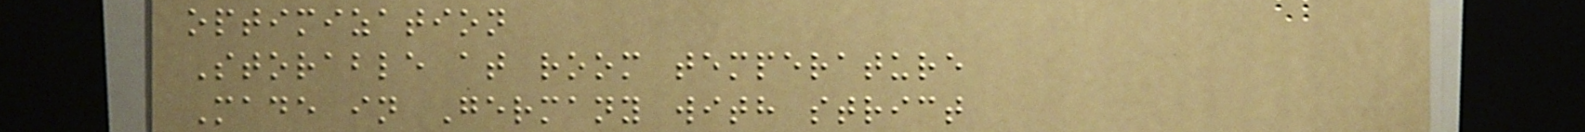optimization
Storable at room temperature
Made in Germany with strict
